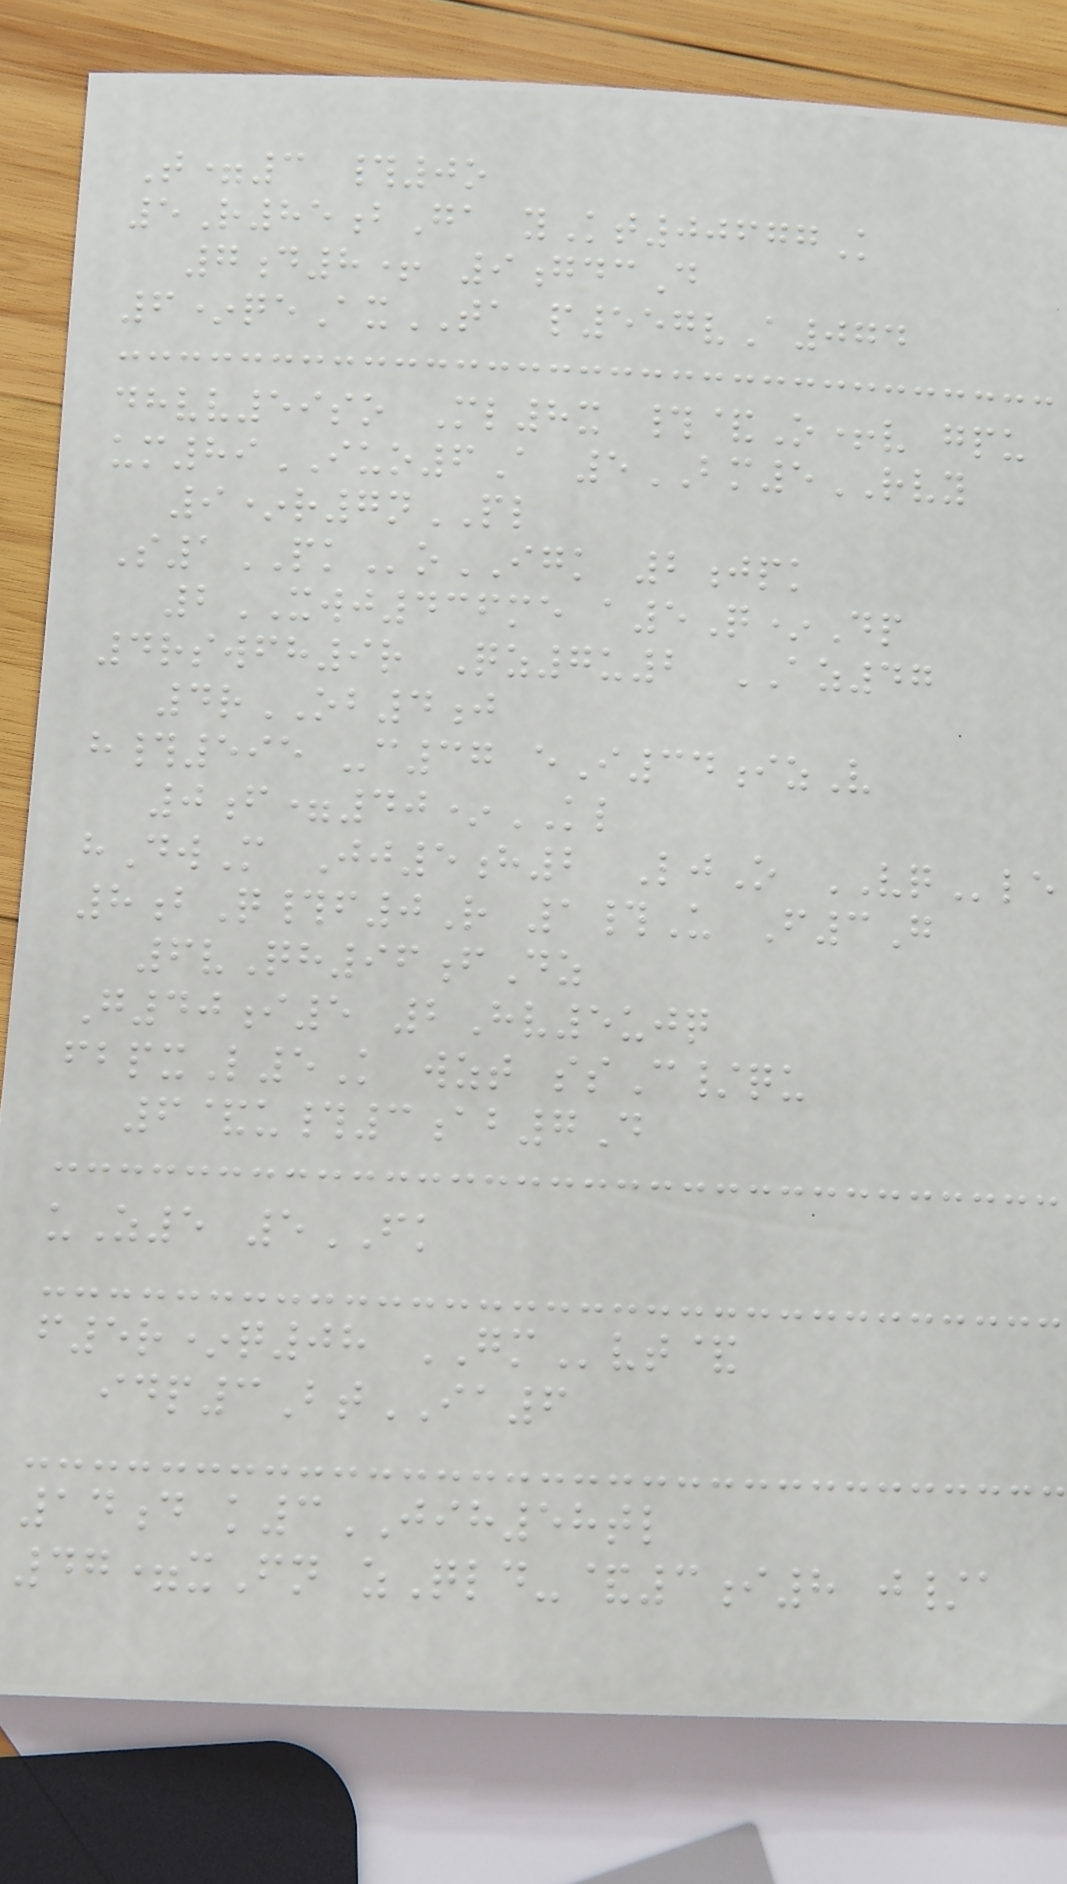T=3 #0o
5R85bGa yKt00677K
7d8+ 9gdcD
6*qeAxTA p557vA074
dhvv59so Ml8x #&O+v gpu
um89IUO6A 5BM5RVY
9*r7nPL
S1PKoIGK 2jpk
2XWJ436me a5Q*Dp
4rswfh9r Qz7u2 AZ47
4rOB4j
h#595 -c37 eI34izV
0f=40*KL
hDwM Jj5h2 LjO VQle
8bQ#f0R 1#U F3G
6vQh96fDz
G40i5 2Hv5ujq
fbpxL5K wzt ssC/qu
6&u#3ab7D
uZ5 5FK
f5r*q08 GMvt&
idp3BtIA6
14d k3JIH58tl
47=xFn zQld-&3i8 j/a
